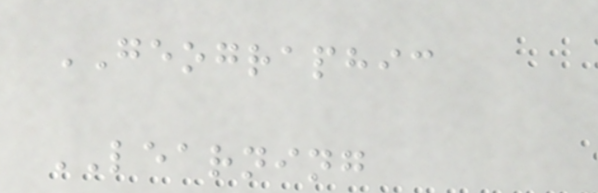GEOGRAPHIC
LEARNING
